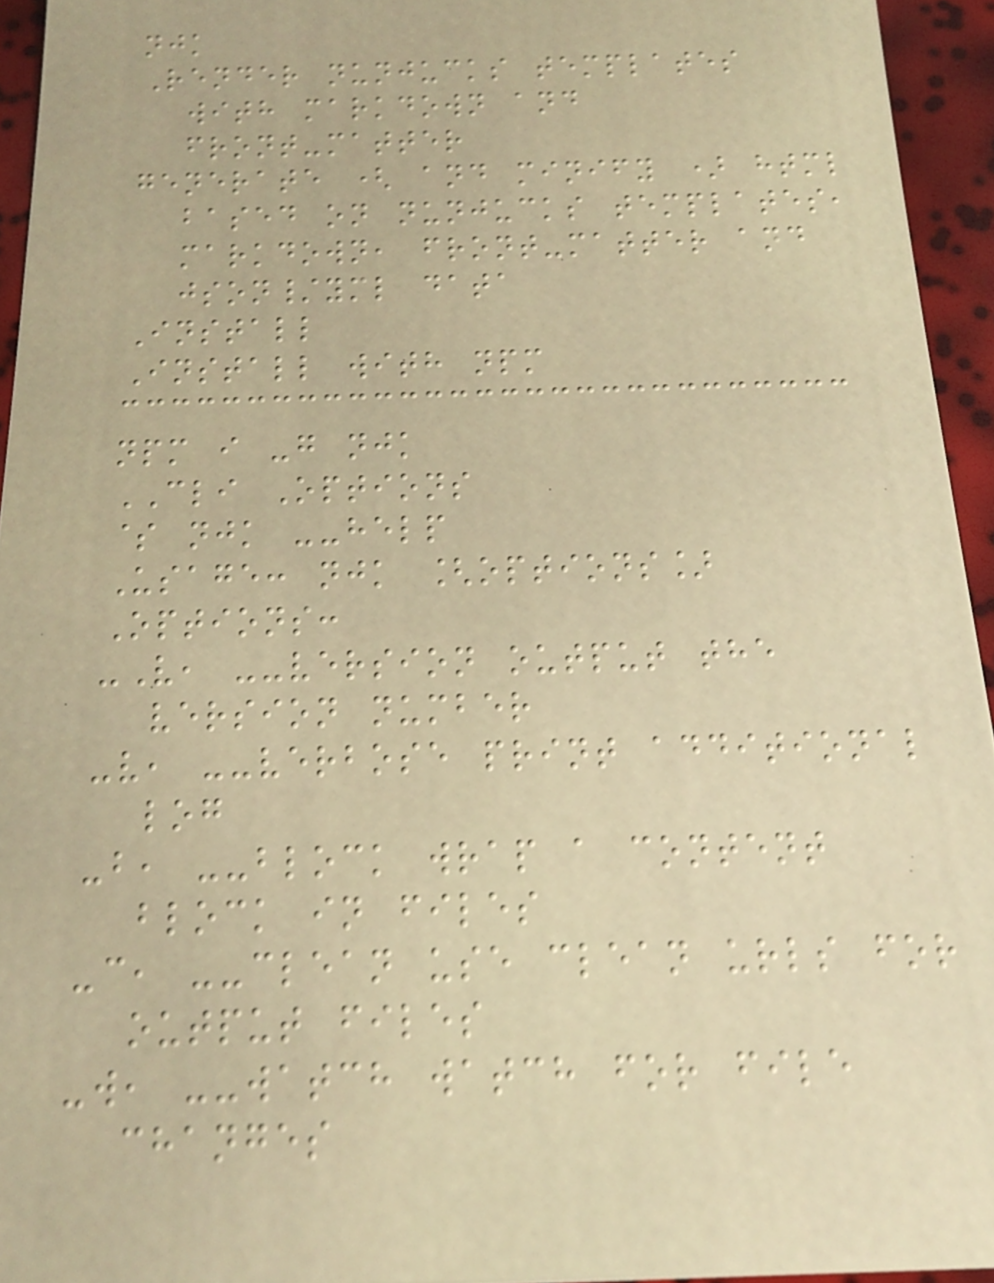njk
Render nunjucks templates
with markdown and
front-matter
generate ( and minify ) html
based on nunjucks templates,
markdown, front-matter and
json/yml data
Install
Install with npm
npm i -g njk
CLI Options
$ njk --help
Usage: njk [options]
Options:
-V, --version output the
version number
-v, --verbose print additional
log
-b, --block wrap a content
block in files
-c, --clean use clean urls for
output files
-w, --watch watch for file
changes
